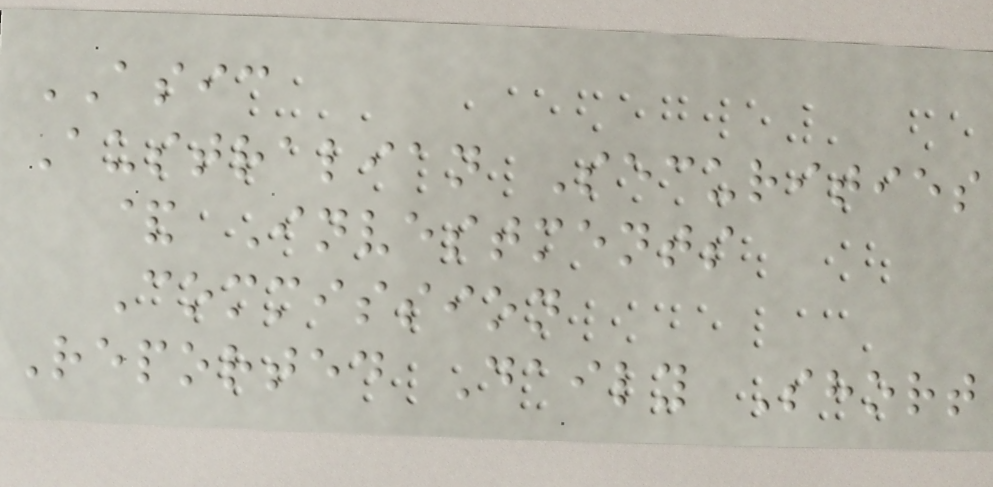ASIC
Australian Securities
& Investments
Commission
Reported Daily Short
